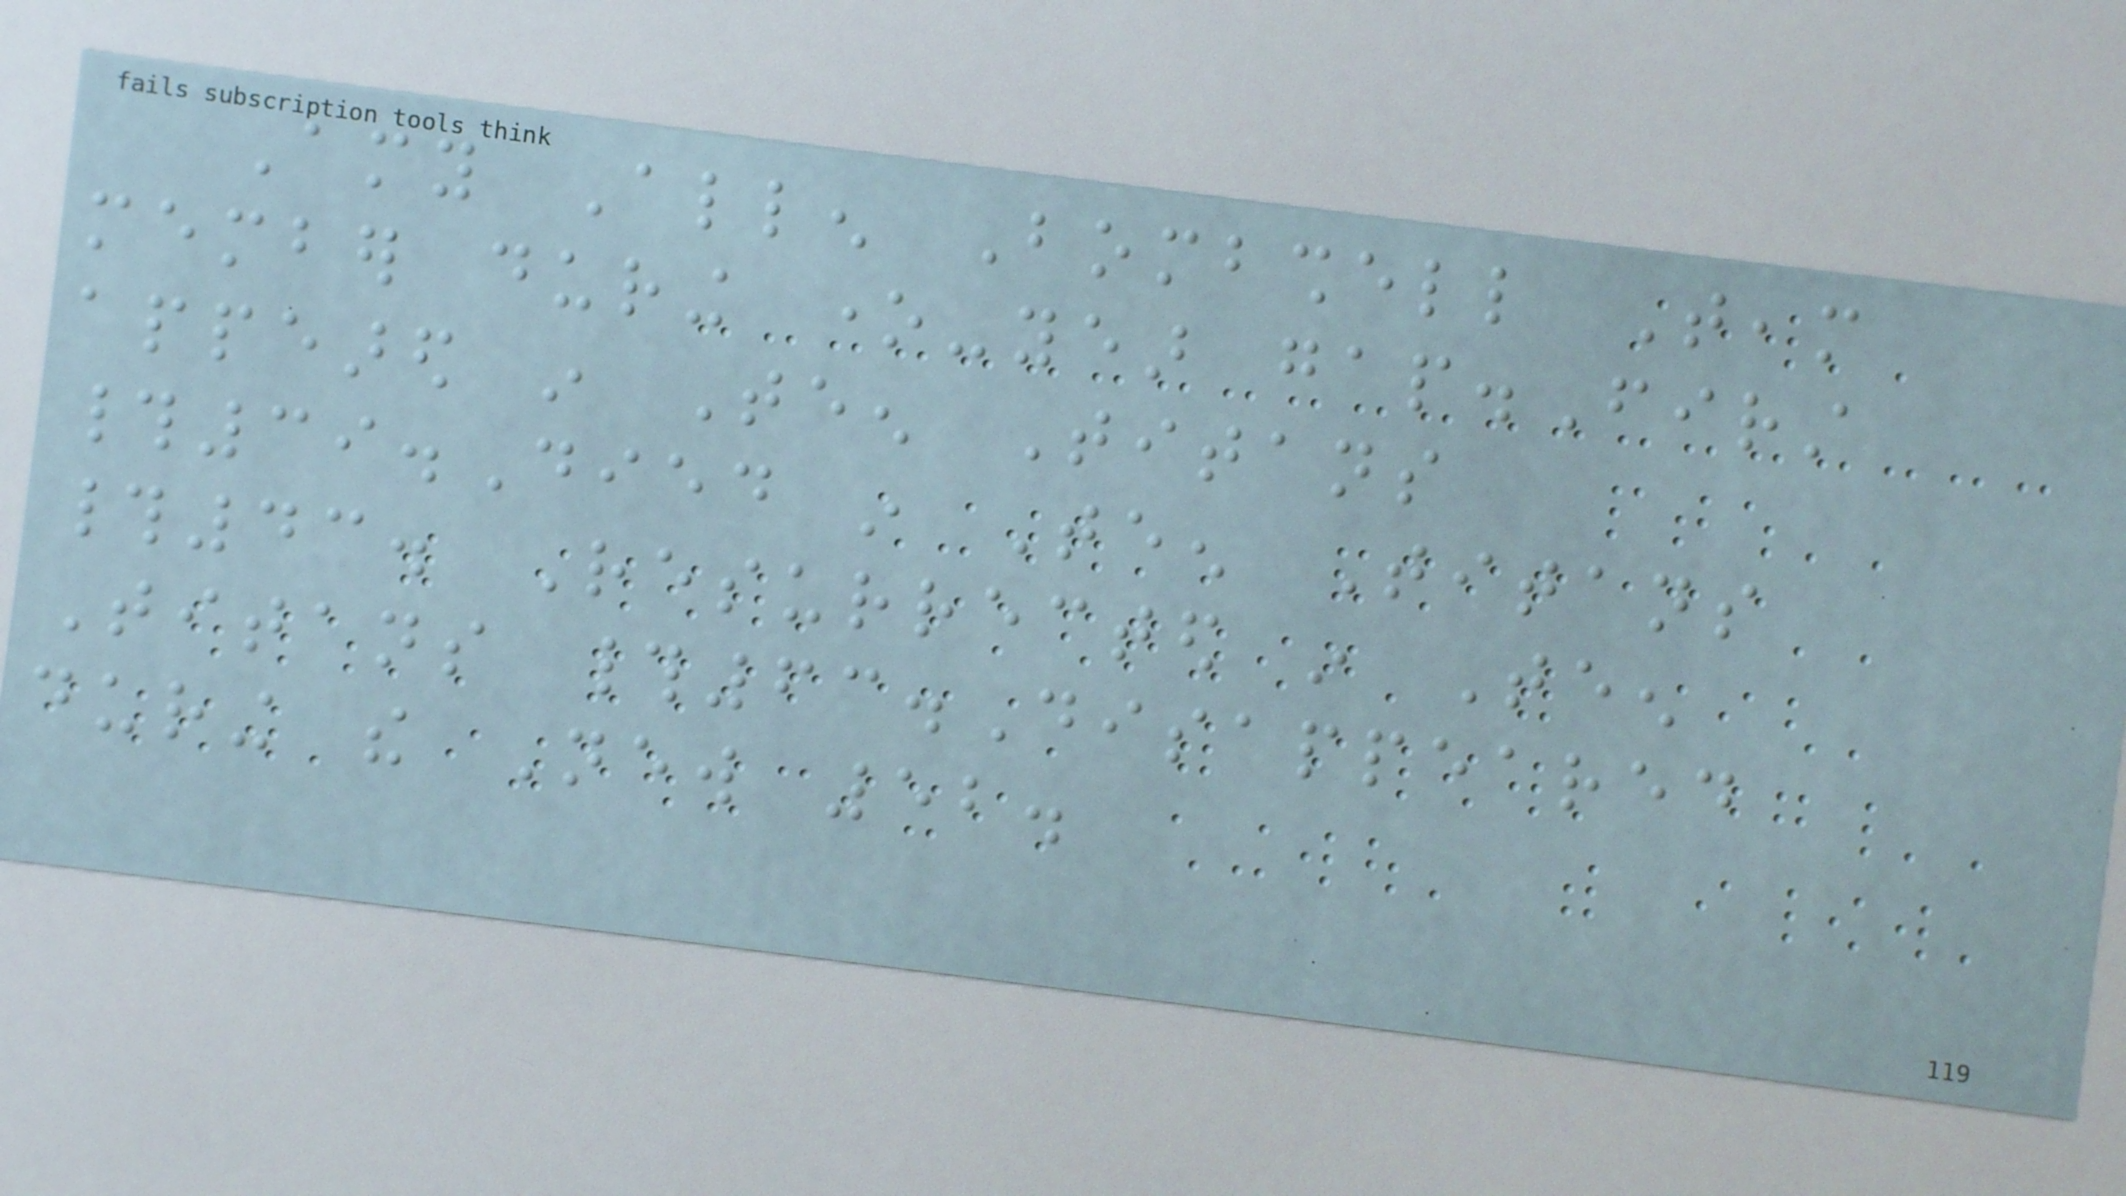Amy Allen Bombshell Team
member during one-year gap.First
appeared in Teen Titans
#39.Died in Teen Titans
#43. Resurrected in Teen
Titans #63.Disappeared
during the New 52.
